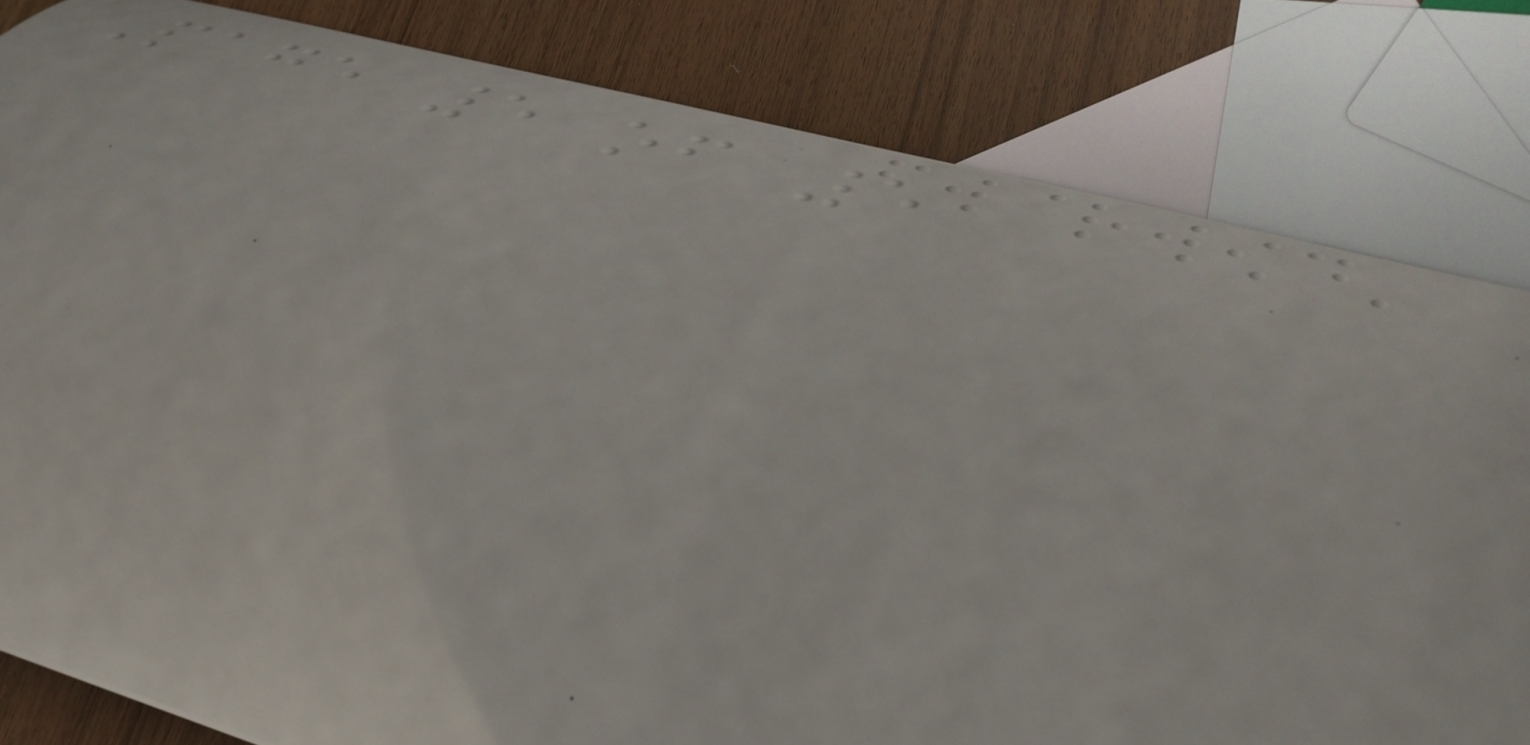Page 5 of 5
